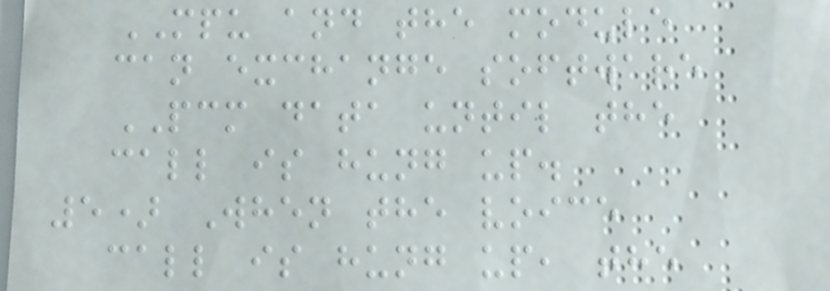MPU and the module
can exchange software
PCM data until the
call is hung up.
5) When the voice
call is hung up, the
